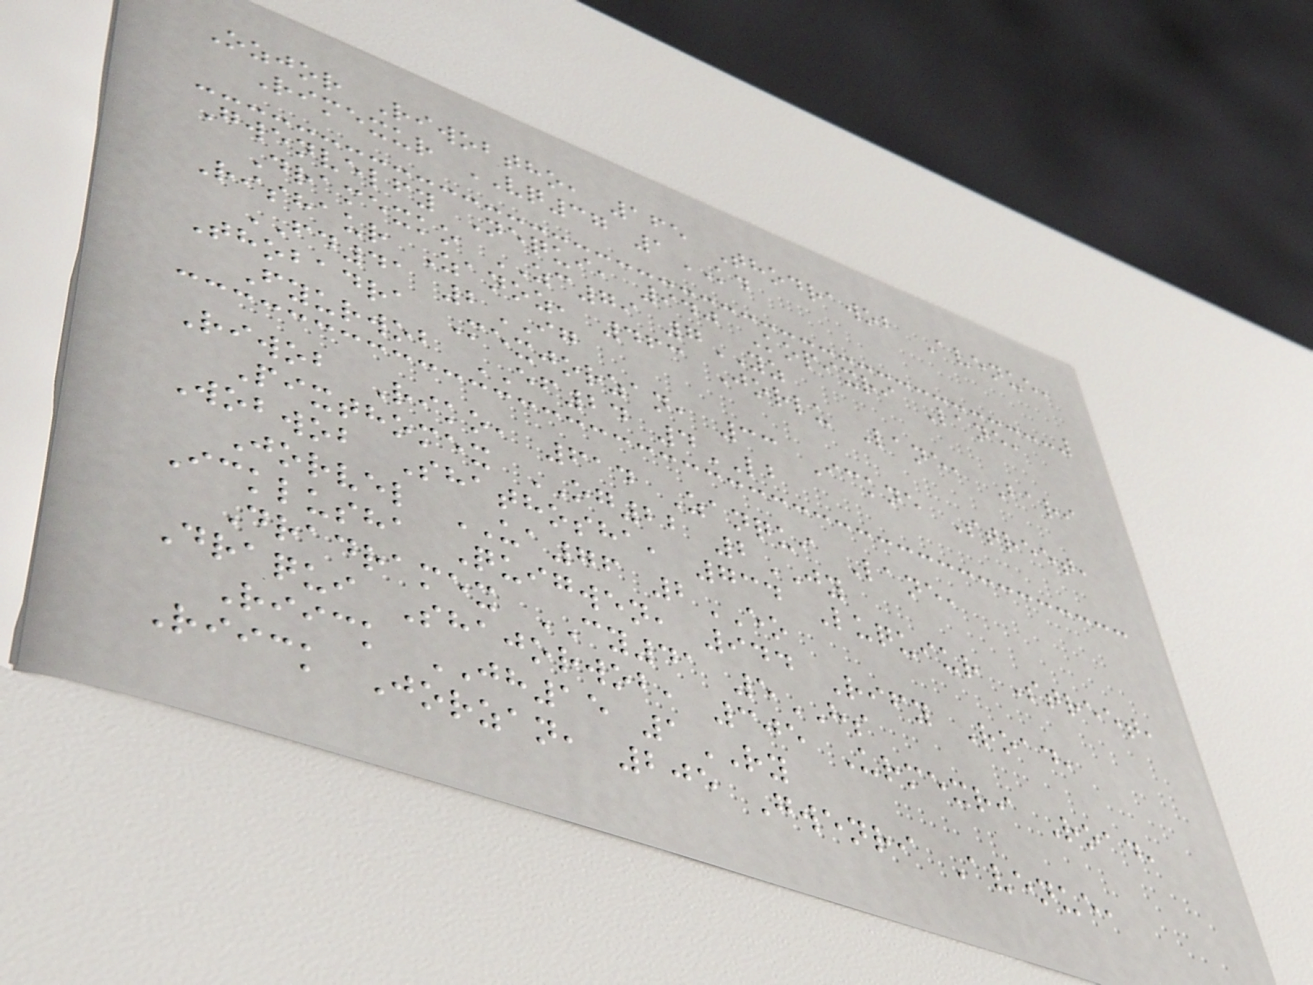Ozjor Riwobtho, 165 Thodrawob Avenue,
Rimexur VQ37 1KD
Gwenvelfy Nequi, 940 Kopixri Lane,
Dramexko ZC79 7YZ
Rishaur Zanoz, 463 Jorlu Lane, Bari
FD41 2IG
Thobadra Mexjorzan, 33 Ickne Street,
Fyurwob EF24 4LB
Riwob Riko, 614 Zanqui Lane,
Pixthomex OG22 2JY
Wobwob Shathosha, 734 Luquiur Street,
Jorvel UA76 2EO
Icklusha Quigwen, 944 Rify Road,
Dradramex CY41 5HS
Draqui Shajorwob, 305 Urmexri Road,
Riick JH15 1RY
Riick Jorzan, 205 Gwenri Avenue,
